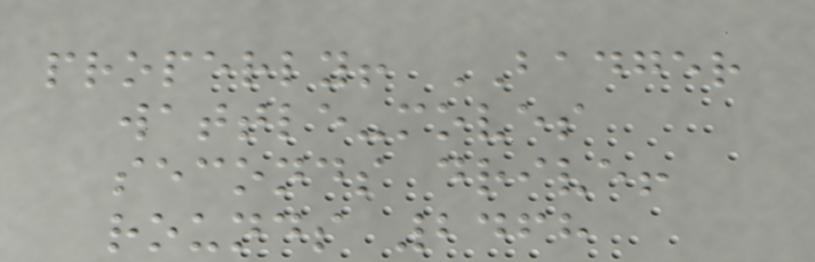properly! BADGER
wattle-moves
seconds drive!
rounds 2468
